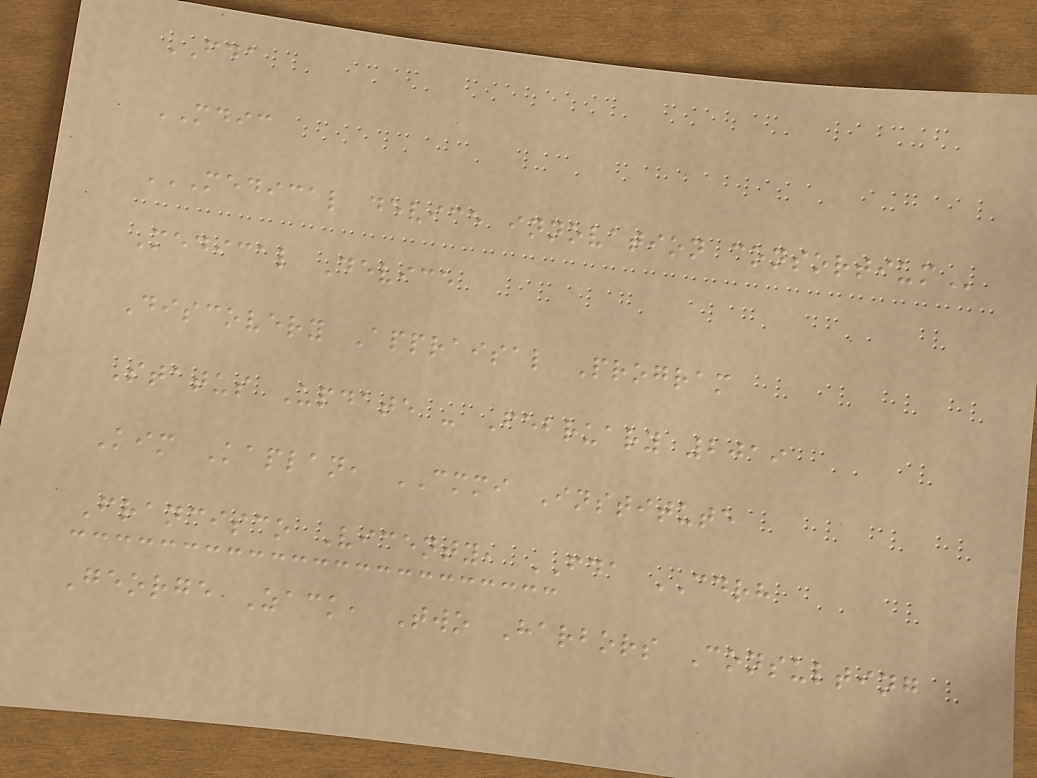FDA
MDIC
MEDICAL DEVICE INNOVATION CONSORTIUM
Medical Device
Discovery Appraisal Program
Status Update - February 2019
Kim Kaplan, CMMI Institute
Francisco Vicenty, FDA CDRH
George Zack, Two Harbors Consulting
